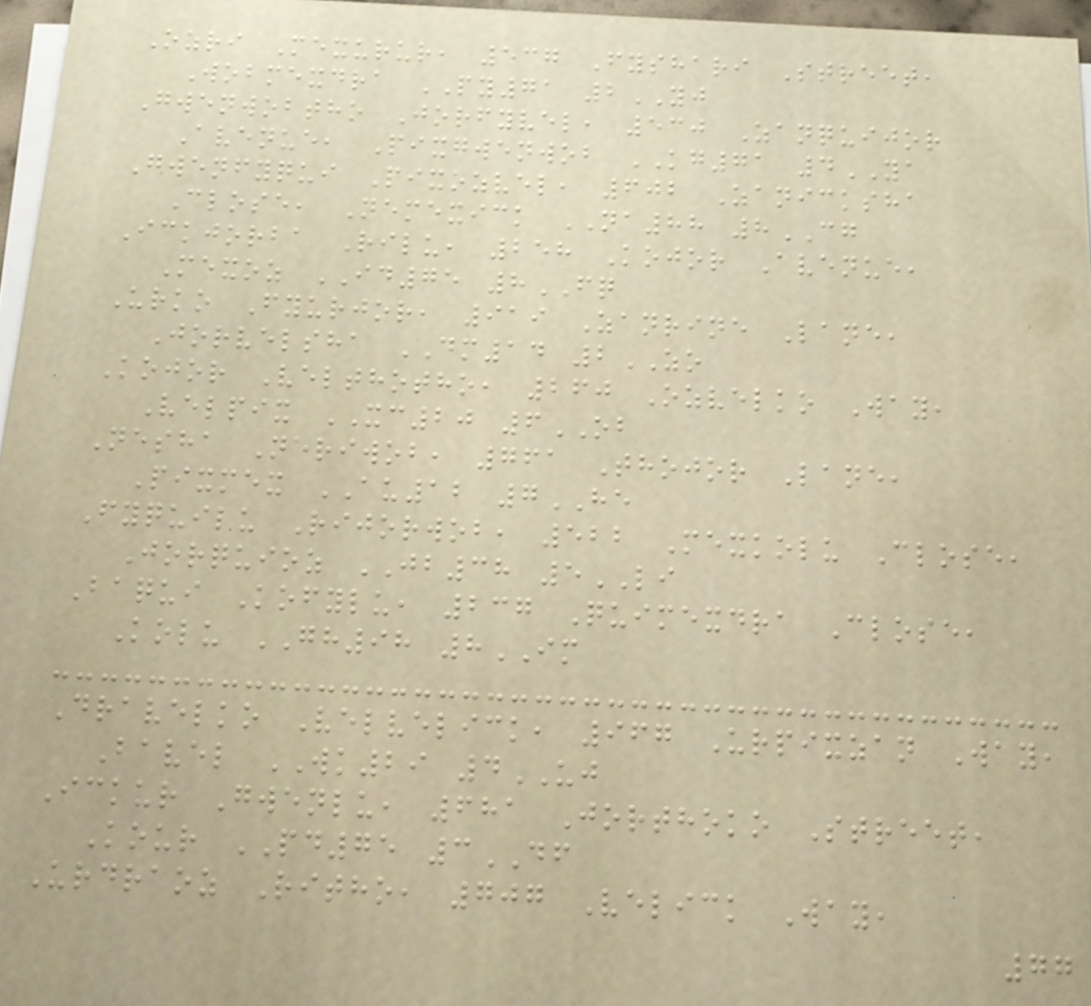Ozri Mexurur, 537 Fyshari Street,
Wobmexdra PY71 2YJ
Gwenwobtho Jorfyvel, 530 Zanquijor
Avenue, Pixgwenwob KG71 4YA
Gwenfyqui Pixozvel, 602 Zanicksha
Close, Nemexick NA88 8CG
Ickjorba Rilu, 258 Kojor Avenue,
Mexoz ID75 8FQ
Urko Fyurjor, 919 Zanrine Lane,
Jorvelsha DM14 2ZO
Kojor Velthotho, 260 Ozvelko Way,
Velpix XC20 6OB
Nesha Neriwob, 761 Thojor Lane,
Pixmex AU12 7HE
Fyquilu Rijorwob, 522 Mexkolu Close,
Jorquioz JB38 5LI
Baqui Kofylu, 237 Quimexdra Close,
Kolu GH98 8IM
Dravelko Velvelick, 967 Urpixzan Way,
Bavel WK29 4UJ
Ickur Gwenlu, 681 Jorthoko Street,
Kour PD75 3DF
Urdraoz Ritho, 707 Velick Way,
77
